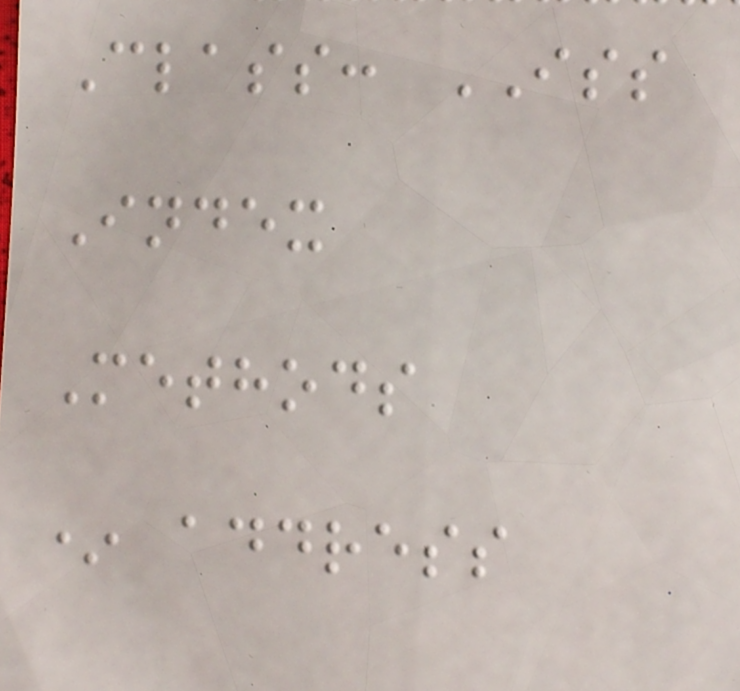Class: ISS
Index
Methods
* address
